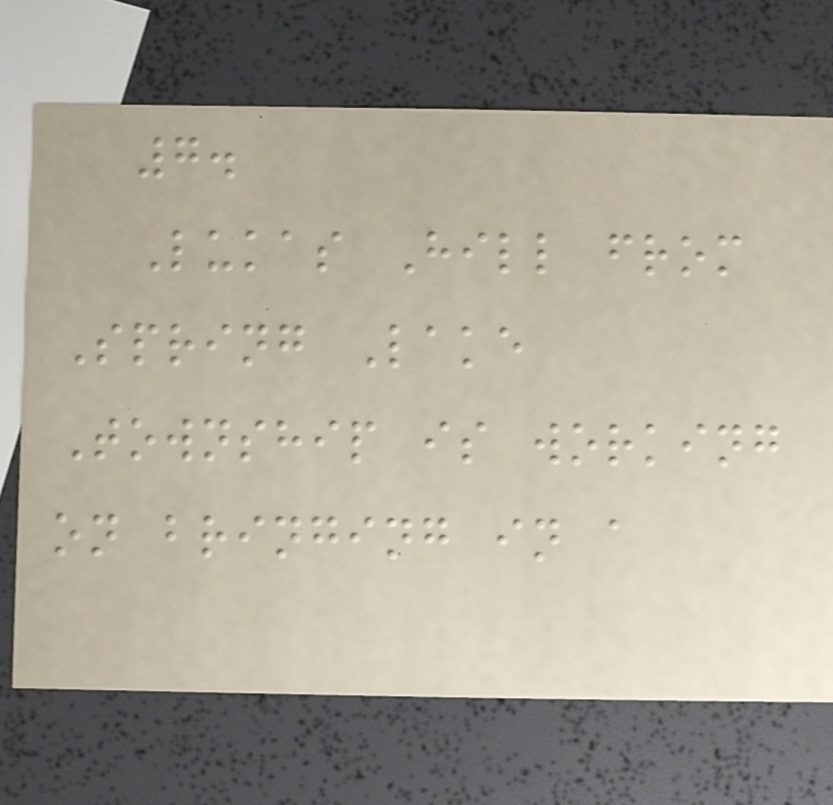7.
Lukas Hill from
Spring Lake
Township is working
on bringing in a
